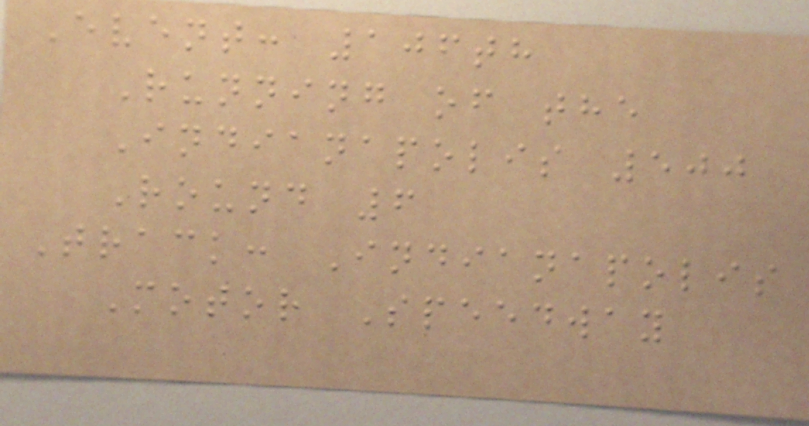Event: 106th
Running of the
Indianapolis 500
Round 6
Track: Indianapolis
Motor Speedway
